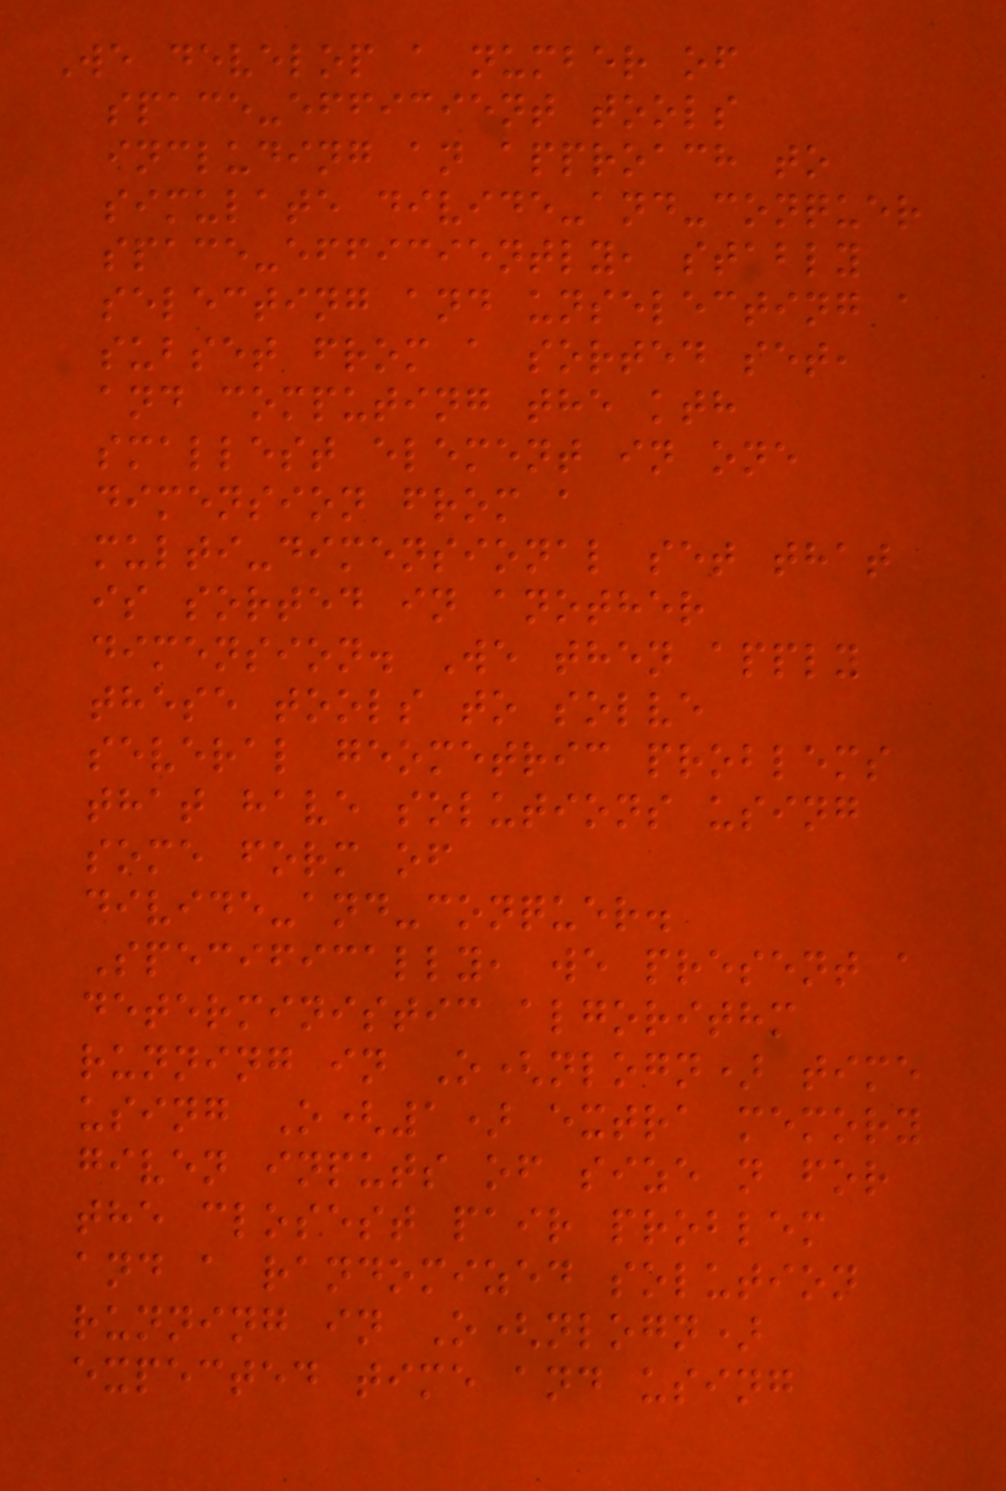We develop a number of
space-efficient tools
including an approach to
simulate divide-and-conquer
space-efficiently, stably
selecting and unselecting a
subset from a sorted set,
and computing the kth
smallest element in one
dimension from a
multi-dimensional set that
is sorted in another
dimension. We then apply
these tools to solve
several geometric problems
that have solutions using
some form of
divide-and-conquer.
Specifically, we present a
deterministic algorithm
running in O(nlogn) time
using O(1) extra memory
given inputs of size n for
the closest pair problem
and a randomized solution
running in O(nlogn)
expected time and using
